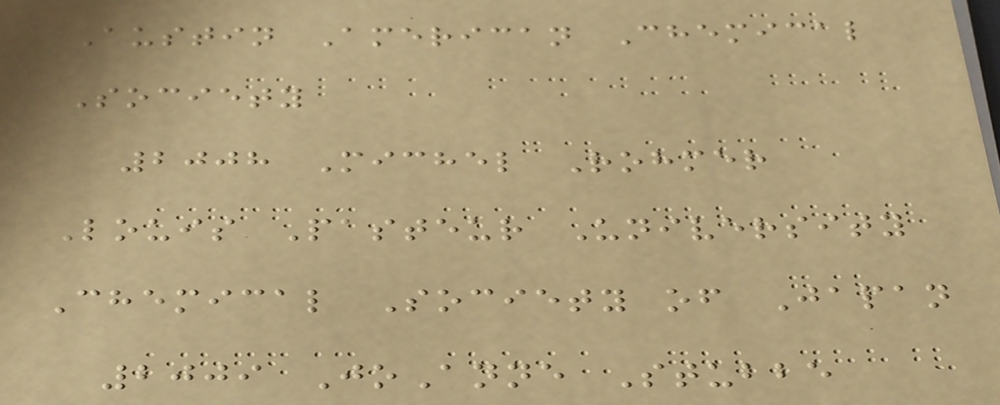Austin American Chemical
Society
2008 Michel Rohmer
Louis Pasteur University
Chemical Society of Japan
2009 JoAnne Stubbe
